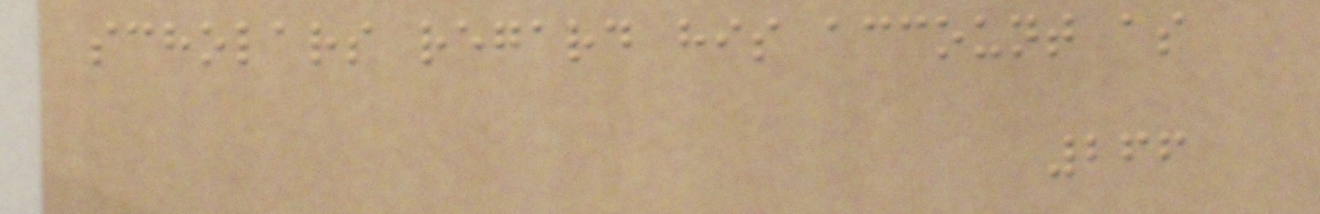scholars regard his account as
266
